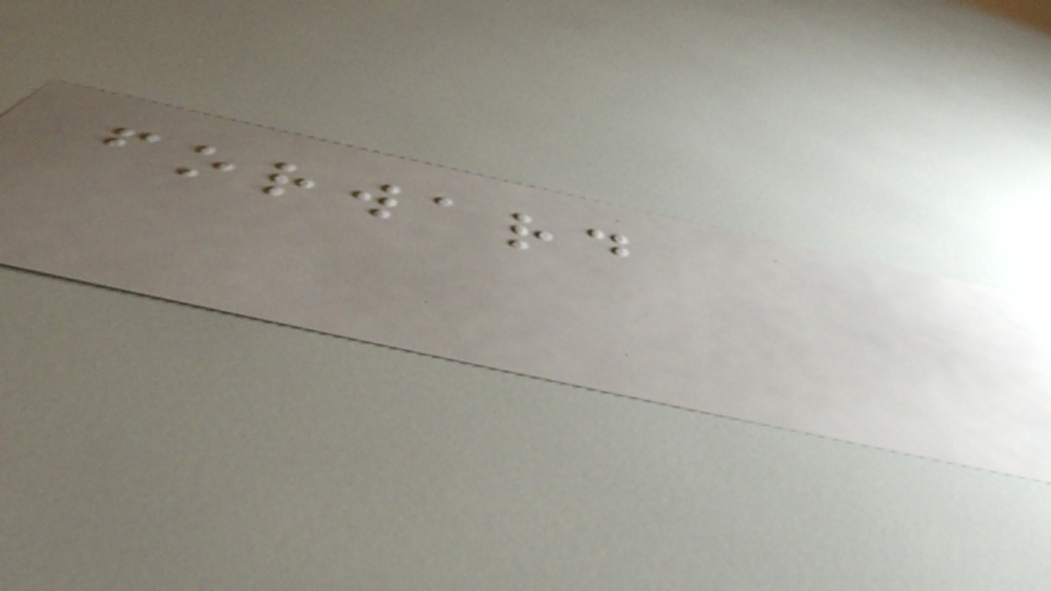forward
